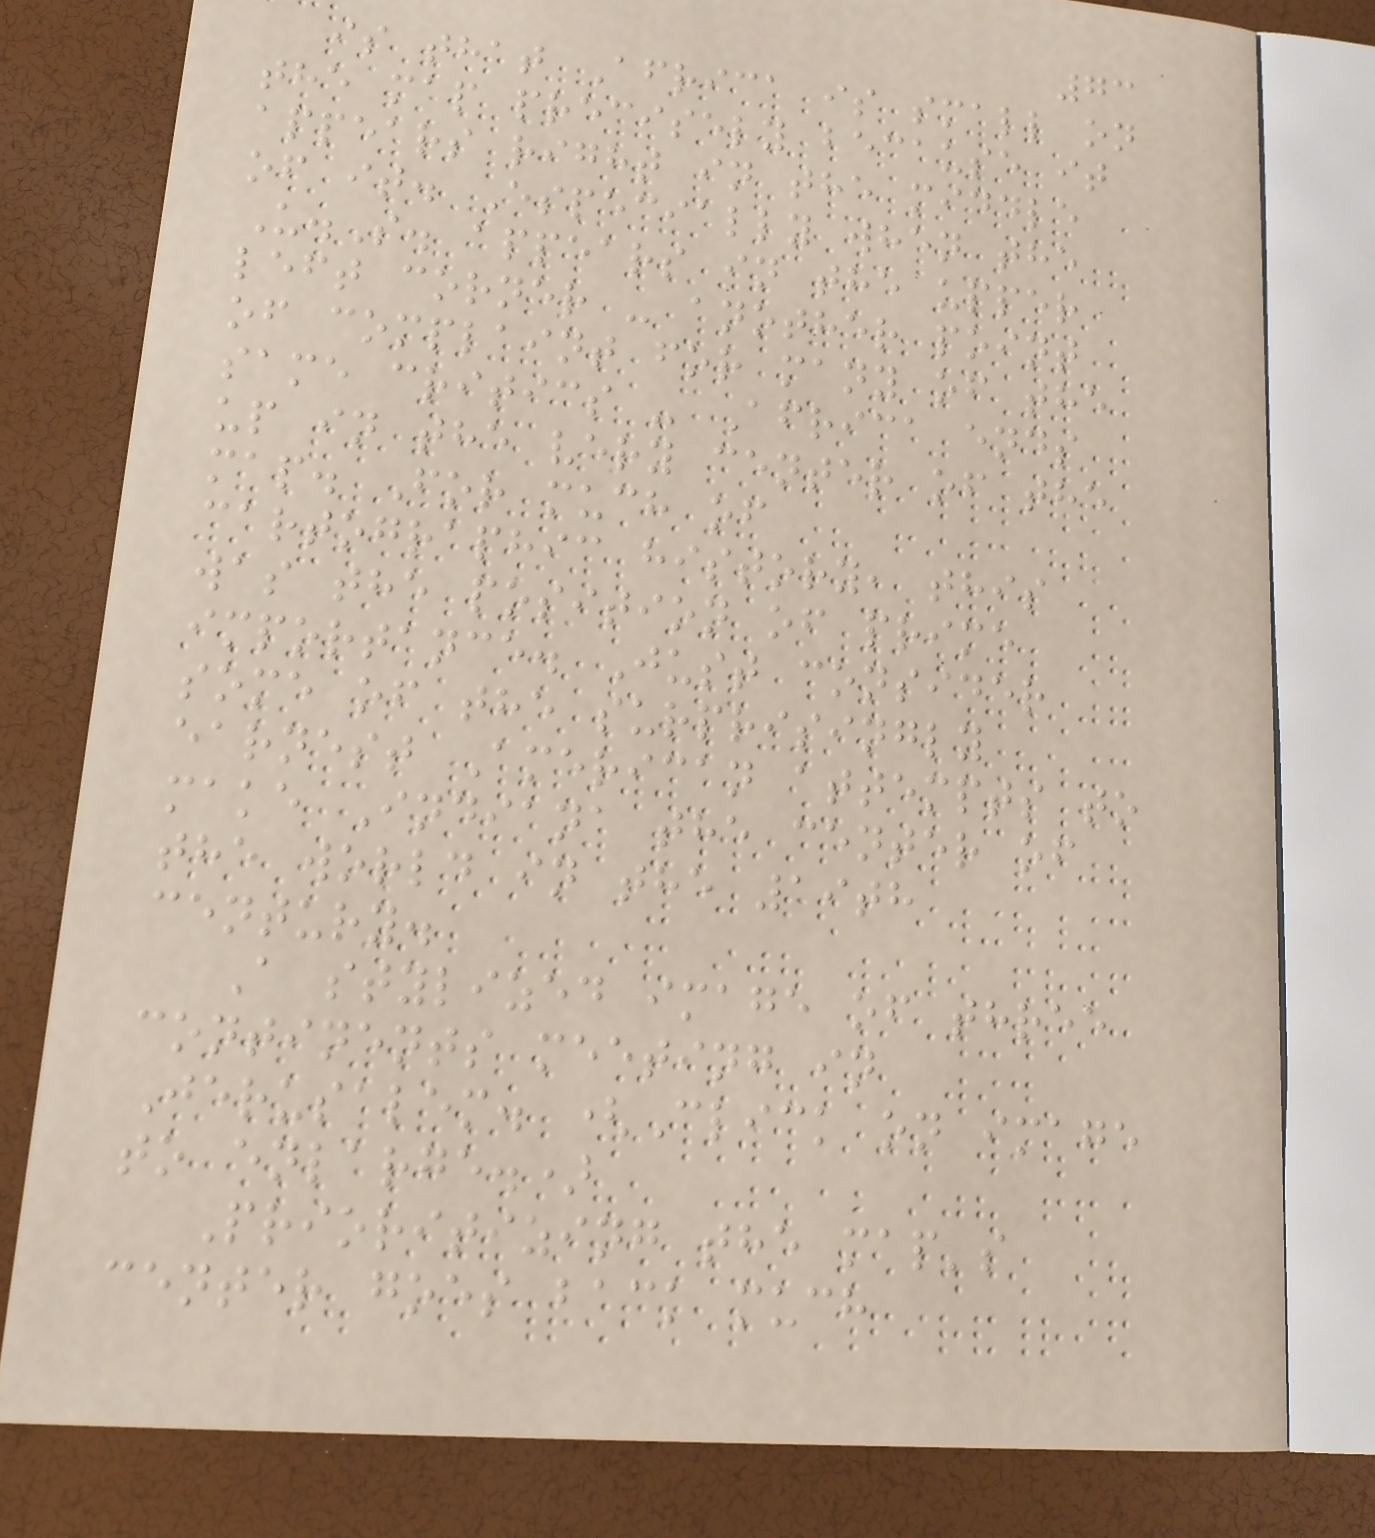73
is that Africa is small on
the map precisely because it
appears right in the middle
of it. Especially when the
U.S. appears in the upper
left corner - another point
of complaint for many of the
same critics - Africa ends
up in the very center of the
map. For much of
cartographic history, this
was the position of prime
importance. Just consider
some of the surprisingly
earnest American attempts to
make Indiana the center of
the world in the 19th
century.
A stylized image of three
continents meeting in
Jerusalem. (Click on image
to enlarge.)
Prioritizing the map's
center goes back much
